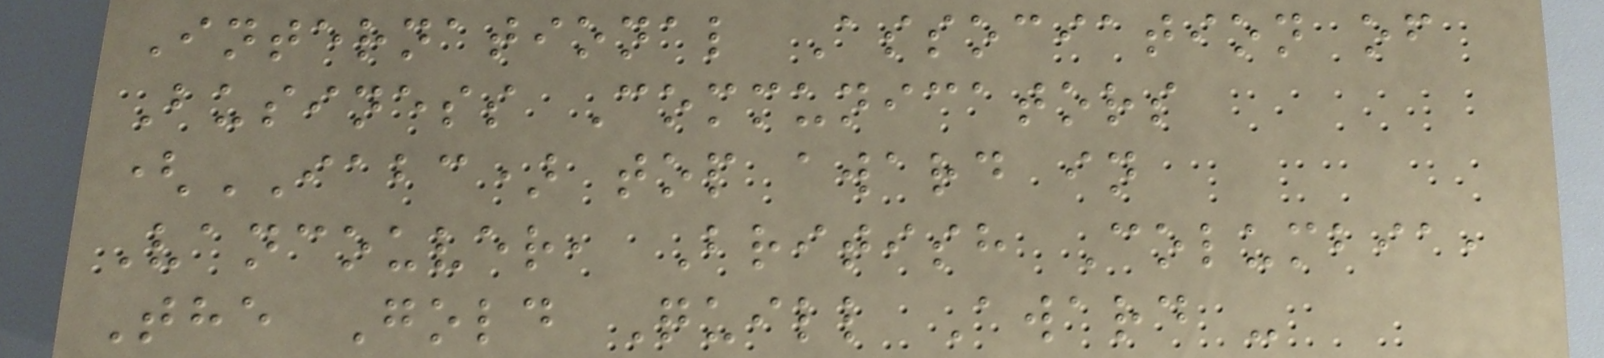International Association of
Business Communicators
(IABC) top award in
Vancouver, British Columbia,
The Gold Quill Award -
